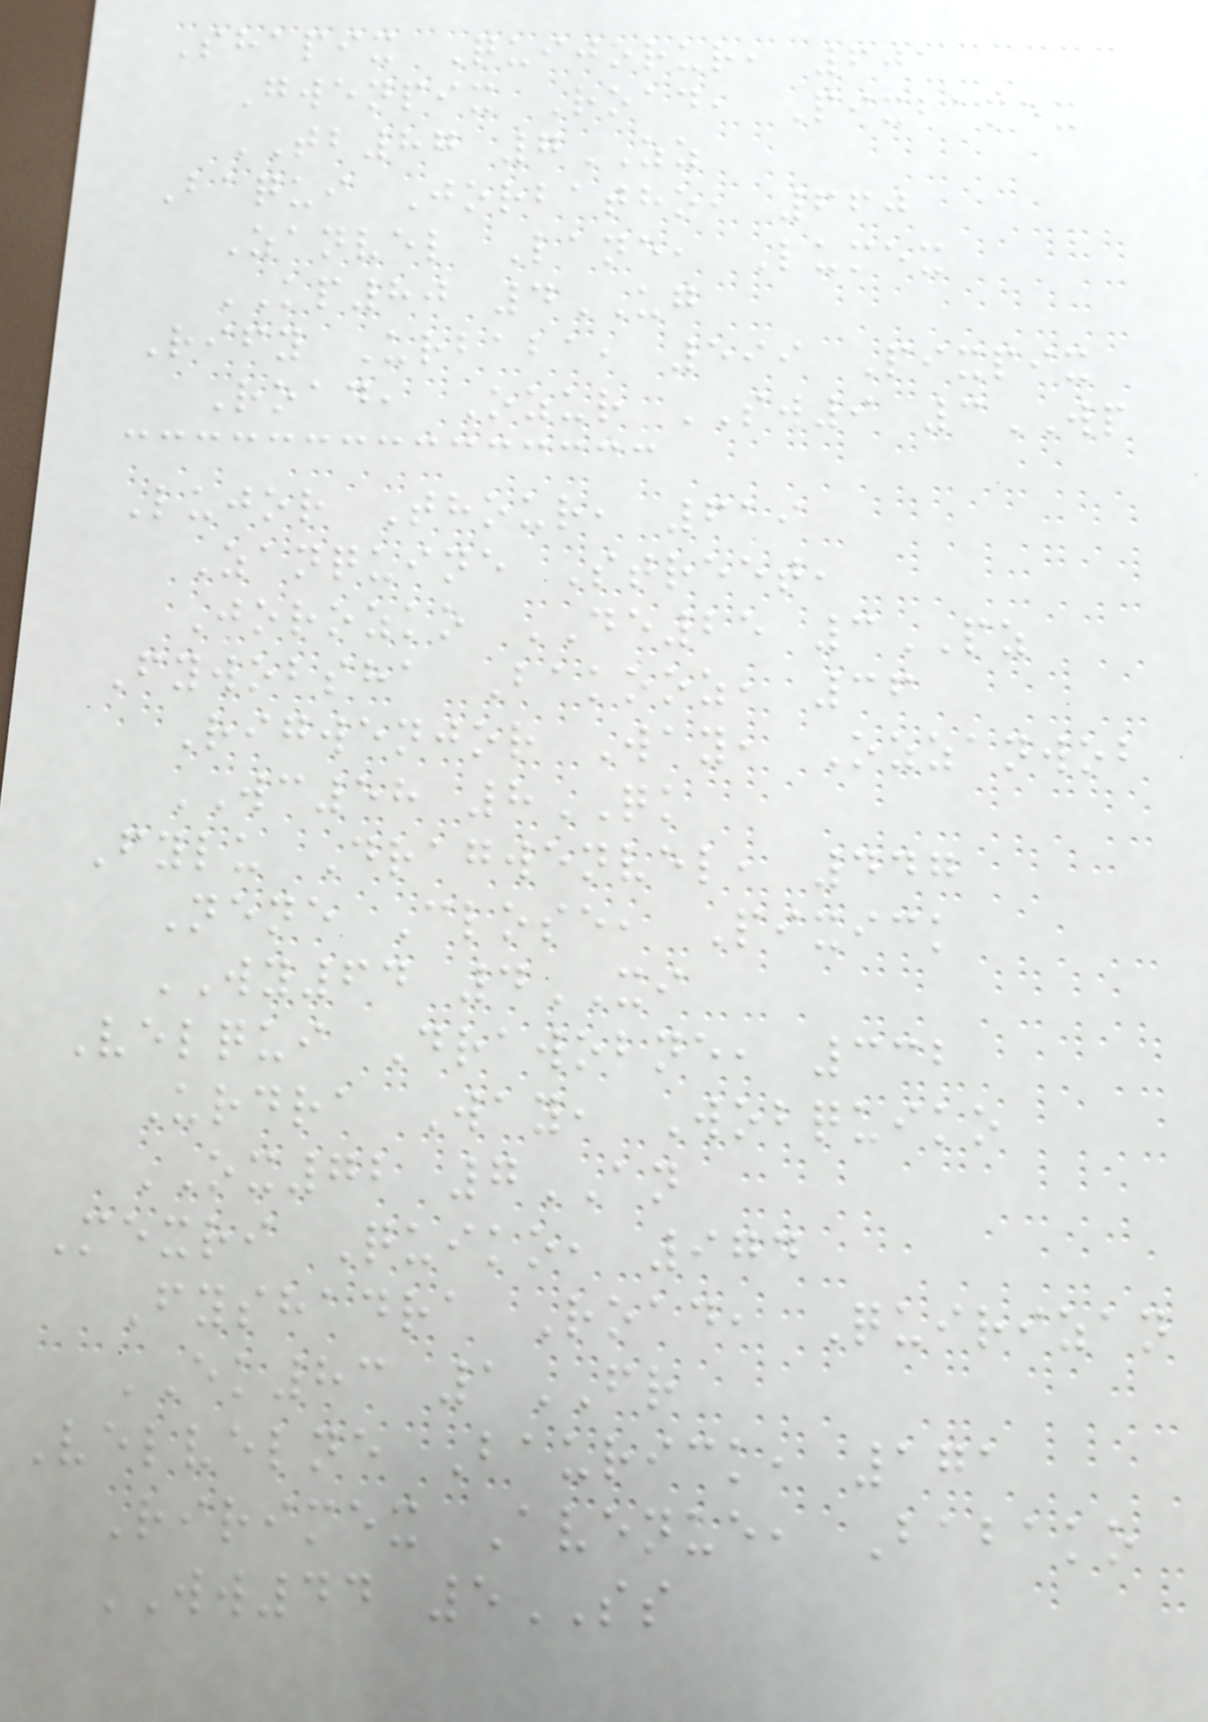Shapix Quijorur, 601
Gwenpix Road, Pixbamex
TB87 7ZZ
Baqui Jorbatho, 660
Zanvel Lane, Lumex
KP80 4UG
Rify Urbaba, 599 Pixpix
Road, Ozur SW9 3WP
Lujor Thour, 619
Zanquine Street,
Jorozko DE25 3PZ
Fywobsha Bakooz, 36
Rigwenjor Way, Ozzanwob
WC58 8QK
Fylu Dragwenvel, 447
Nene Close, Pixick
WY64 4XI
Velqui Drawobne, 332
Urdra Way, Wobquiko
OX72 7AN
Mexri Quiko, 974
Fyshadra Road, Quirizan
EK83 1FR
Velvelne Baurick, 171
Ririmex Avenue, Babako
WW44 5SS
